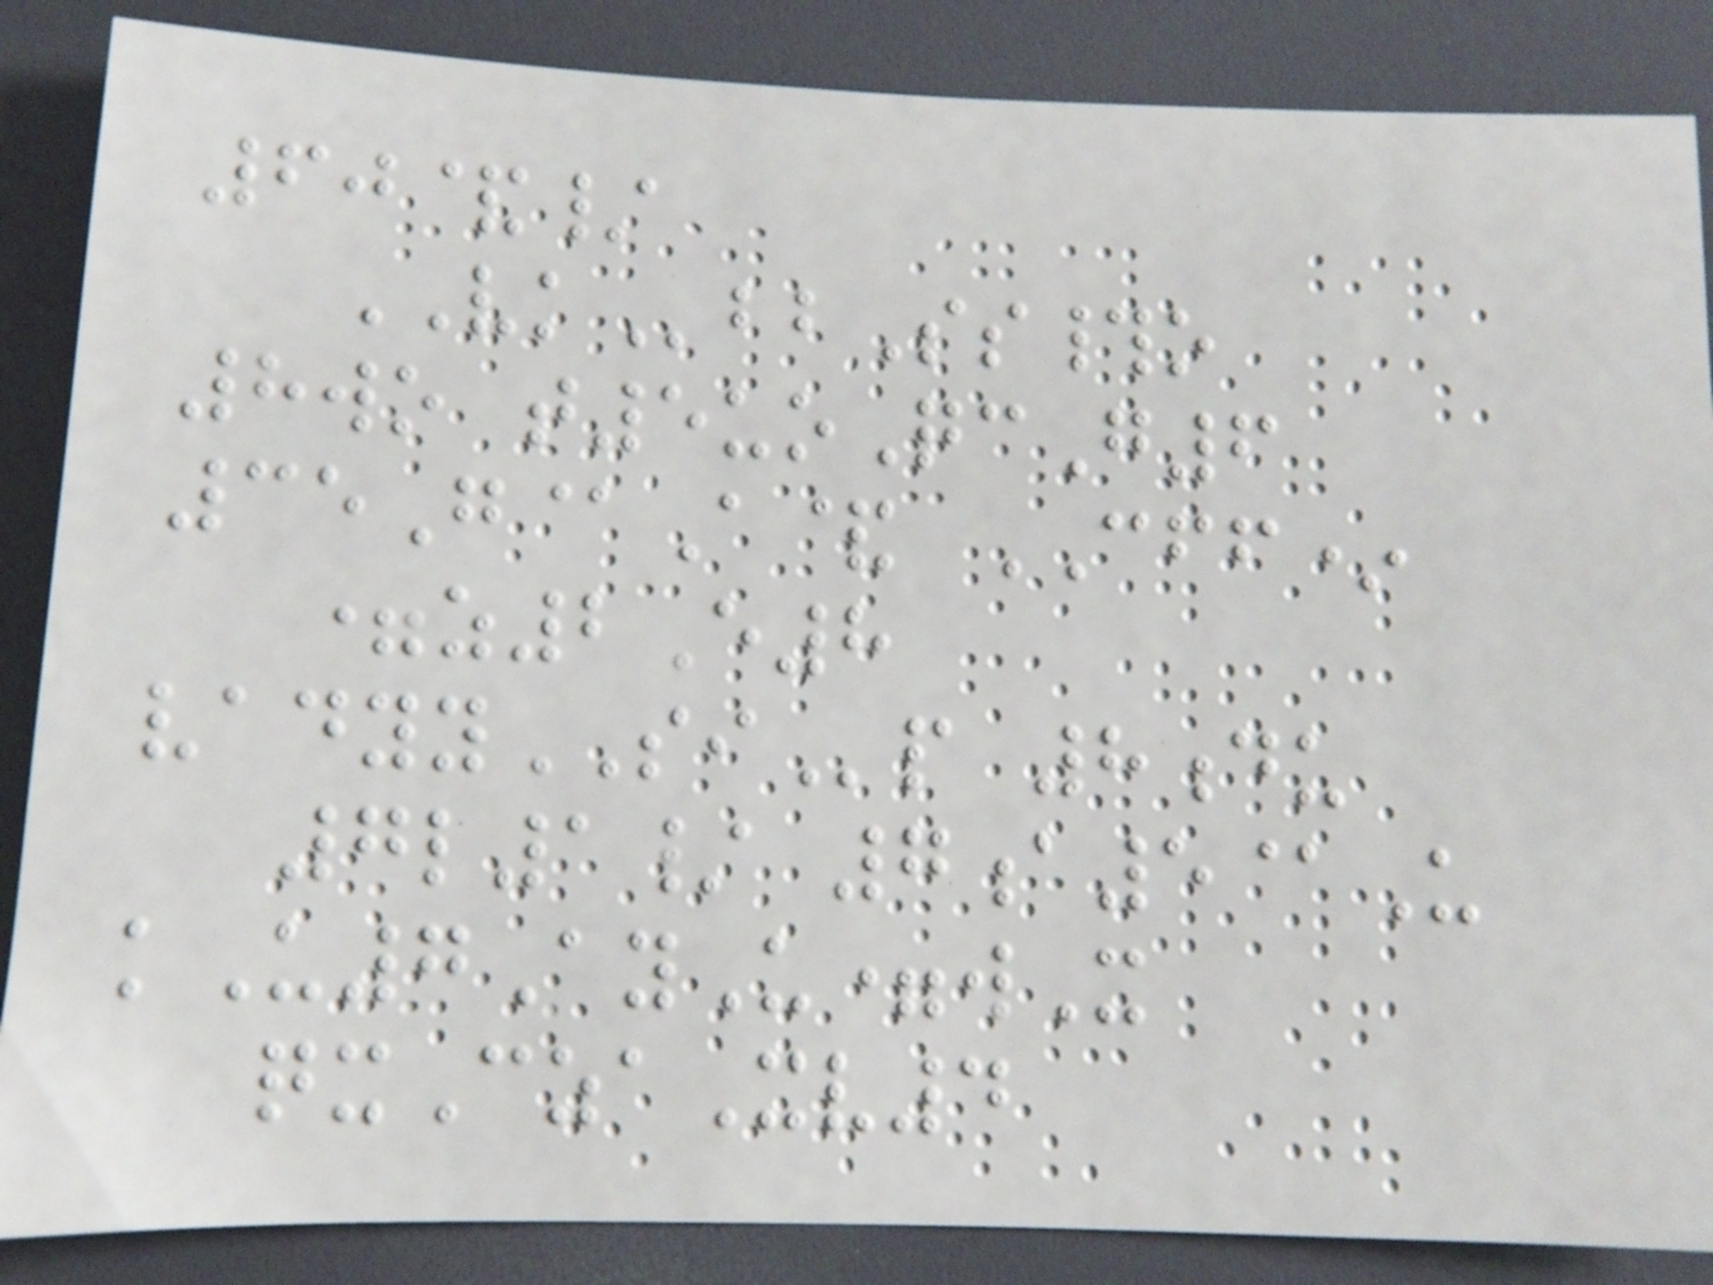60&/
VKbbSs#o
8wo t5uoQcG6
35G@A& CFF*
=z2E8
vadyySIp 8du
7l1/ 7a5@U
kU7AyU=wX
qxCzaXv4
